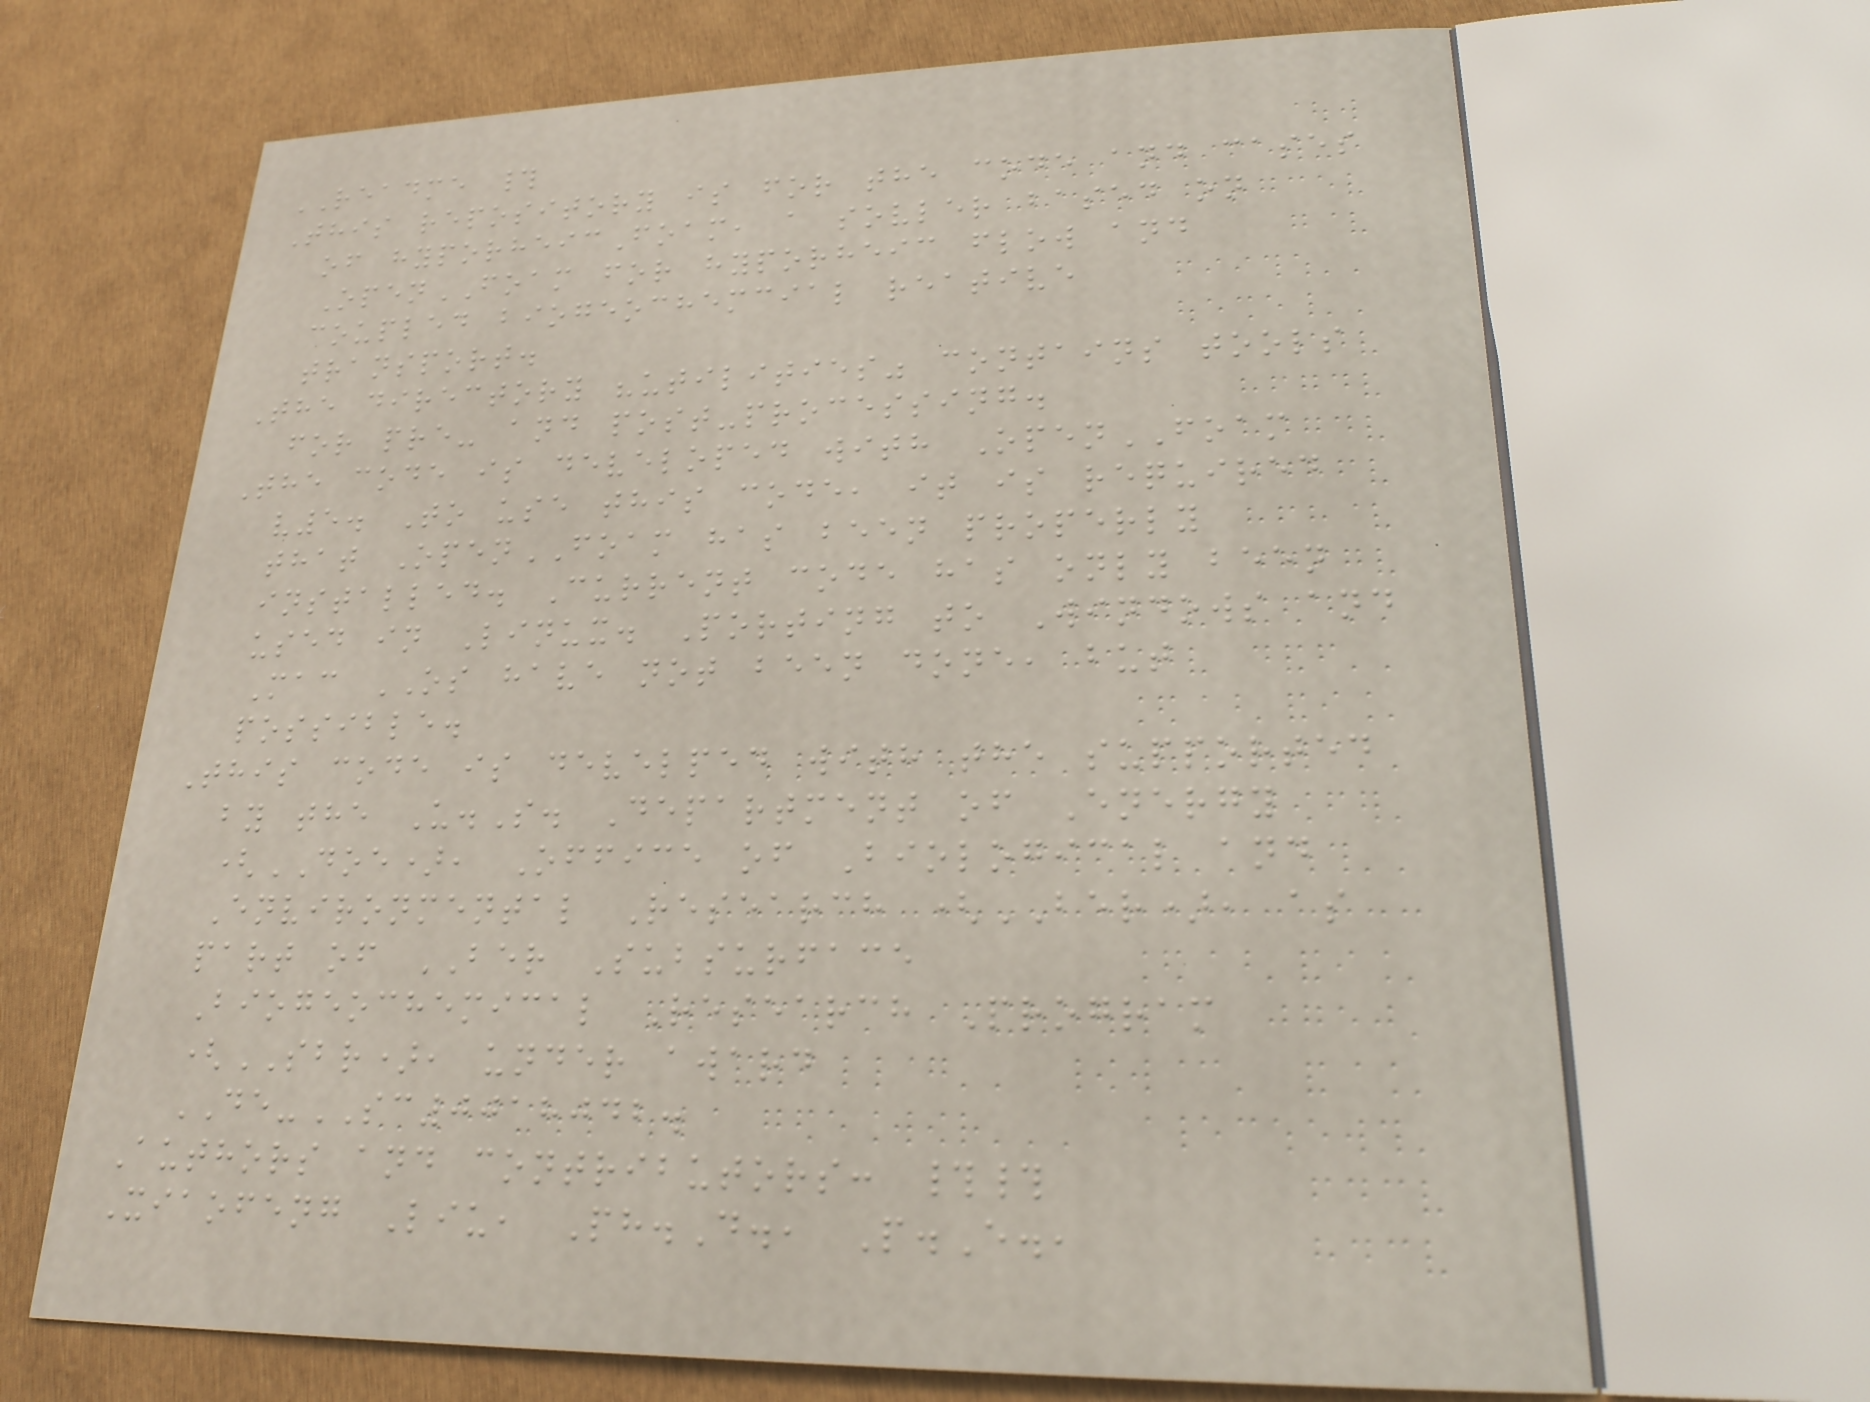README #
This repository is for the code and cases
of hyporheicFoam, a sovler based on
OpenFOAM for hyporheic flow and
coupled biogeochemcial reative
transport.
The directory "utilities" contains tools
for pre- and post-processing.
The code is developed with OpenFOAM
v5. To use this code, it is required
that OpenFOAM has been properly
installed. Current code has only been
used in Linux. Porting to Windows and
Mac OS have not been done, but
possible.
This code is develped with the supported
by the U.S. Department of Energy
(DOE), Office of Biological and
Environmental Research (BER), as
part of BER Subsurface
Biogeochemical Research Program
(SBR), under award
DE-SC0018042.
Authors and contributors: ##
Xiaofeng Liu, Ph.D., P.E.,
